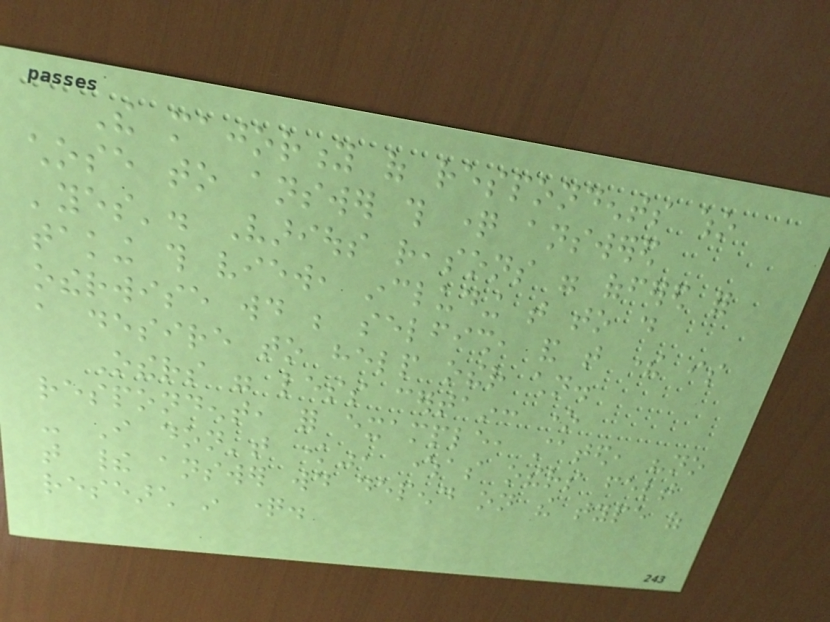The majority of respondents who
chose to answer this question answered
'yes'. Various reasons were offered for
taking this view, including that to do
otherwise would be selfish, and that there is
a desire to help other children.
Others were less certain: one
respondent, for example, stated, "no
- I don't know", whereas others felt
that their answer would depend on the type of
research in question.
